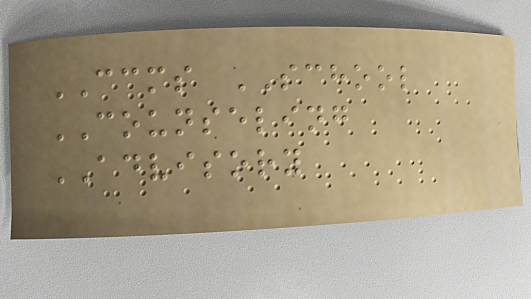CCMS SCHOOL
COUNSELING
ADVISORY
